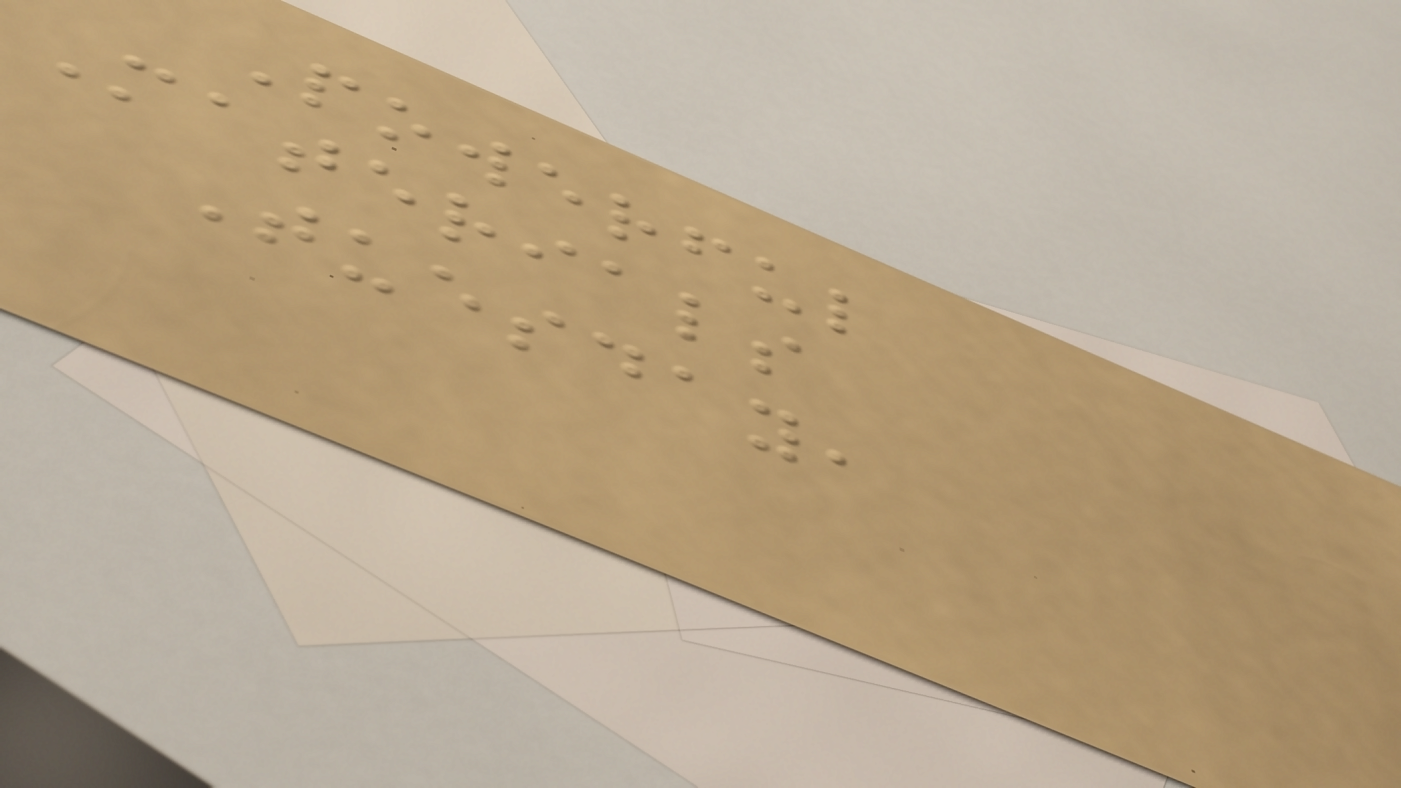Powerful
Materials
Tuesday,
